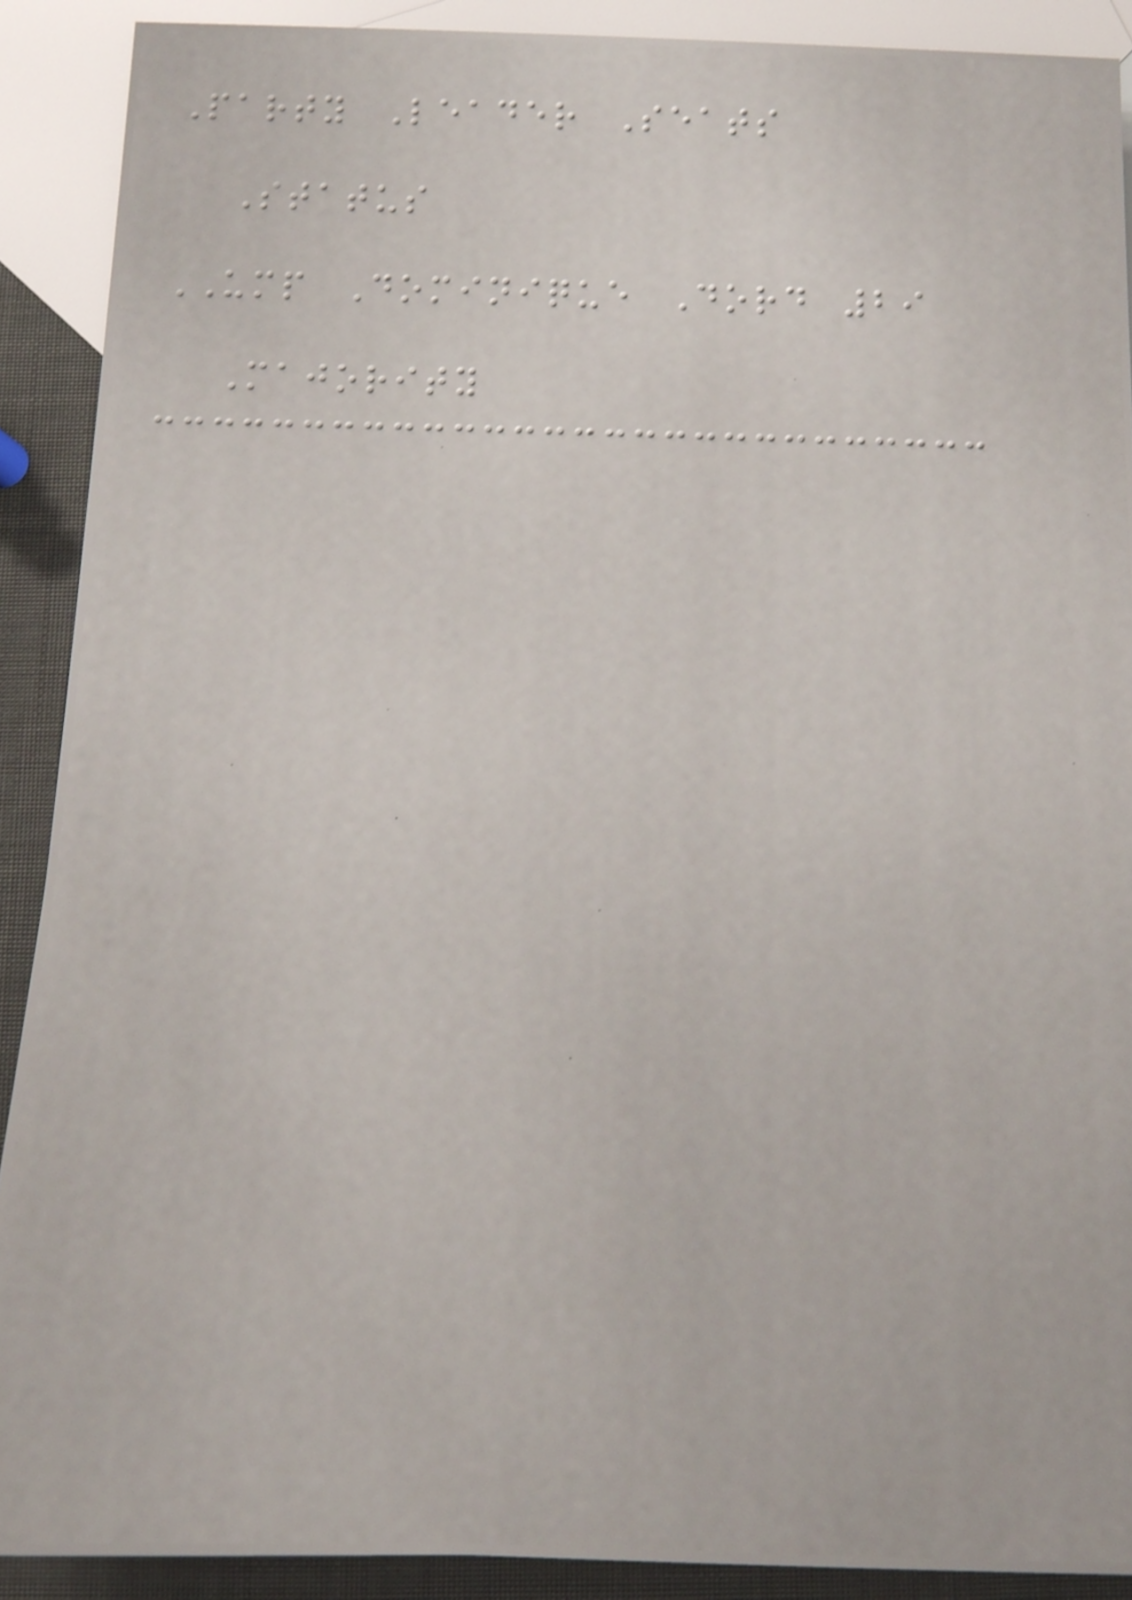Party Leader Seats
Status
UMP Dominique Dord 29
Majority
